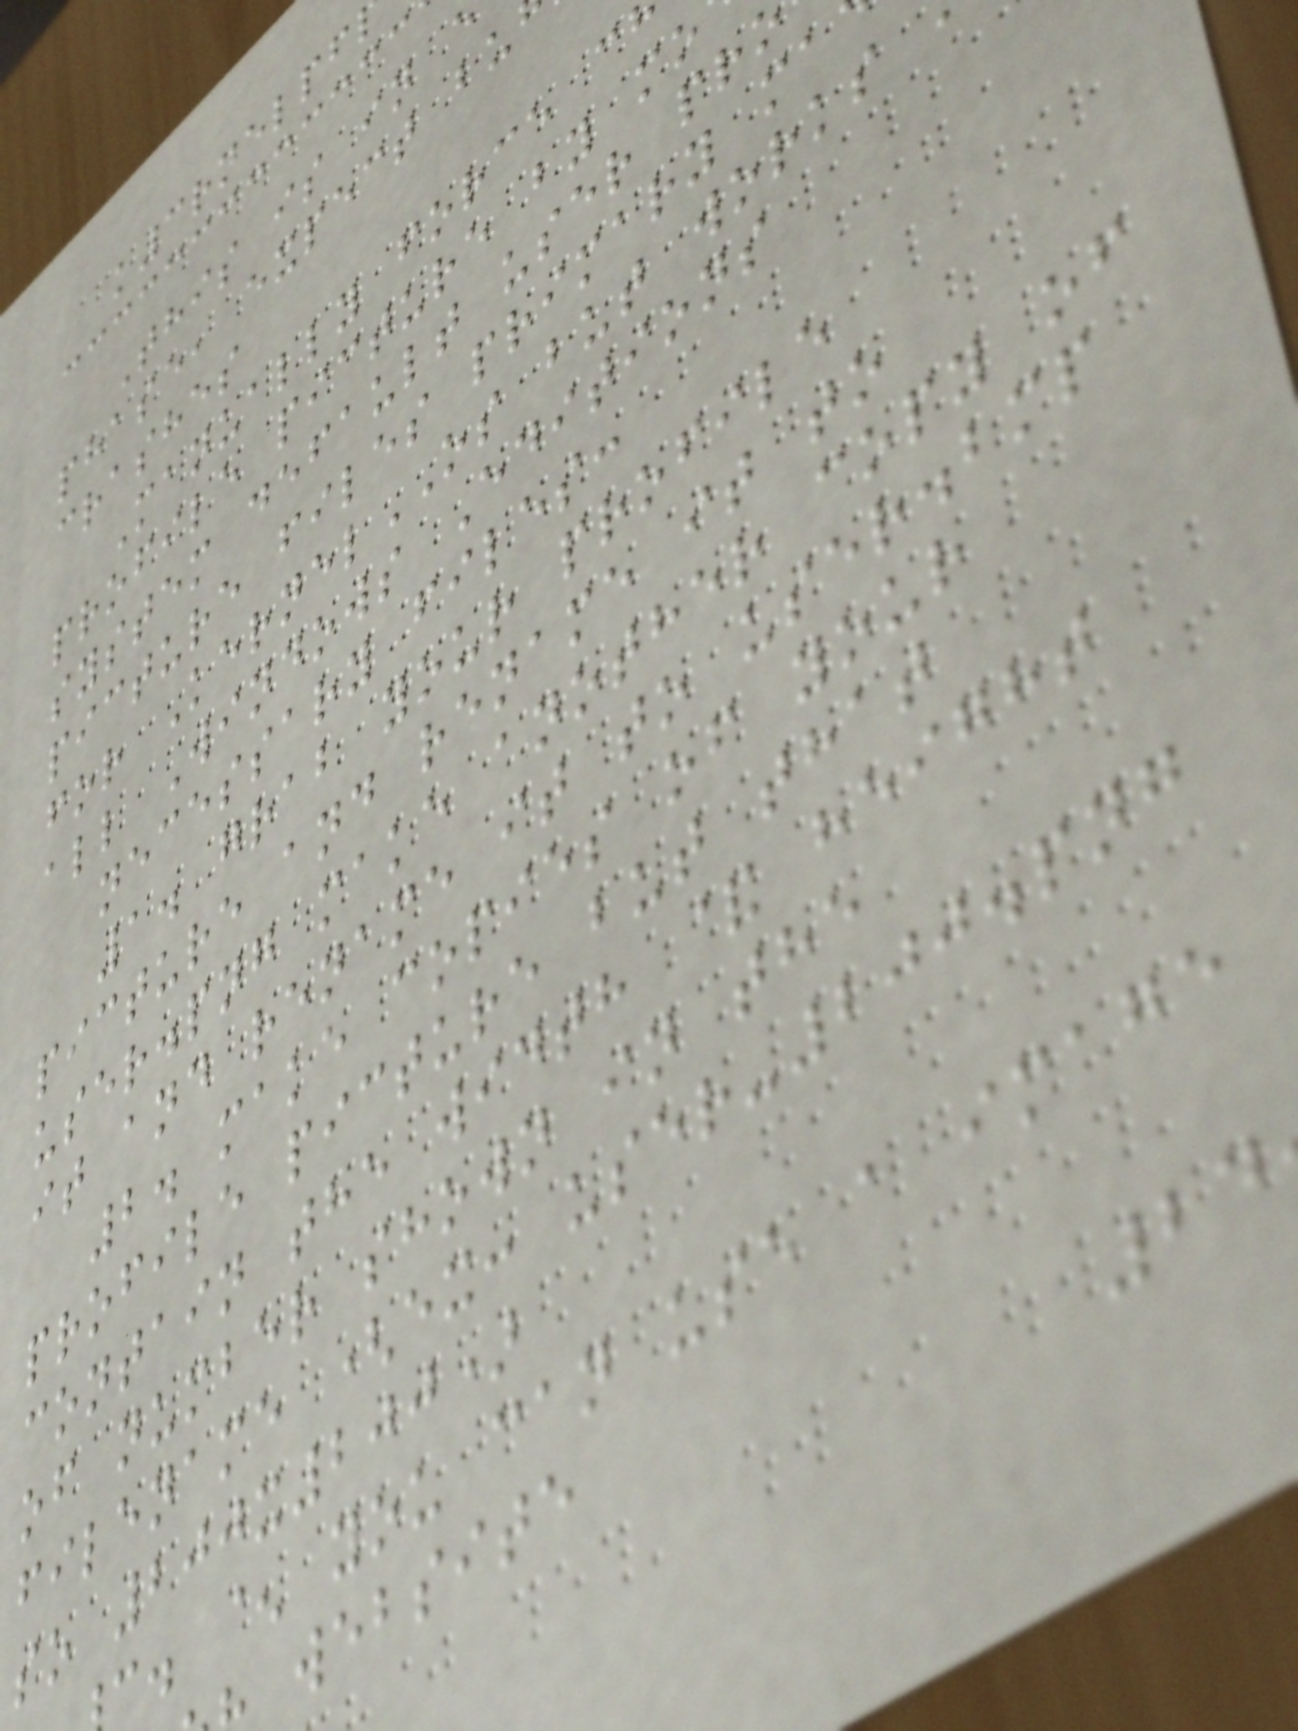k3rnelpf
This is in
phase, expect bu
crashes
Manually force c
profile picture by mo
system default user pr
picture files primary ma
for KernelOS but works
all Windows Editions
necessary files:
1. grab your profile
picture and rename it to
user.png make another copy of
it and rename it to user.bmp
2. make copies of your
profile picture but that
contain the width & height
of number shown in the
filename (ex: user-200.png
so 200x200)
c. ^ you can use a image
website
